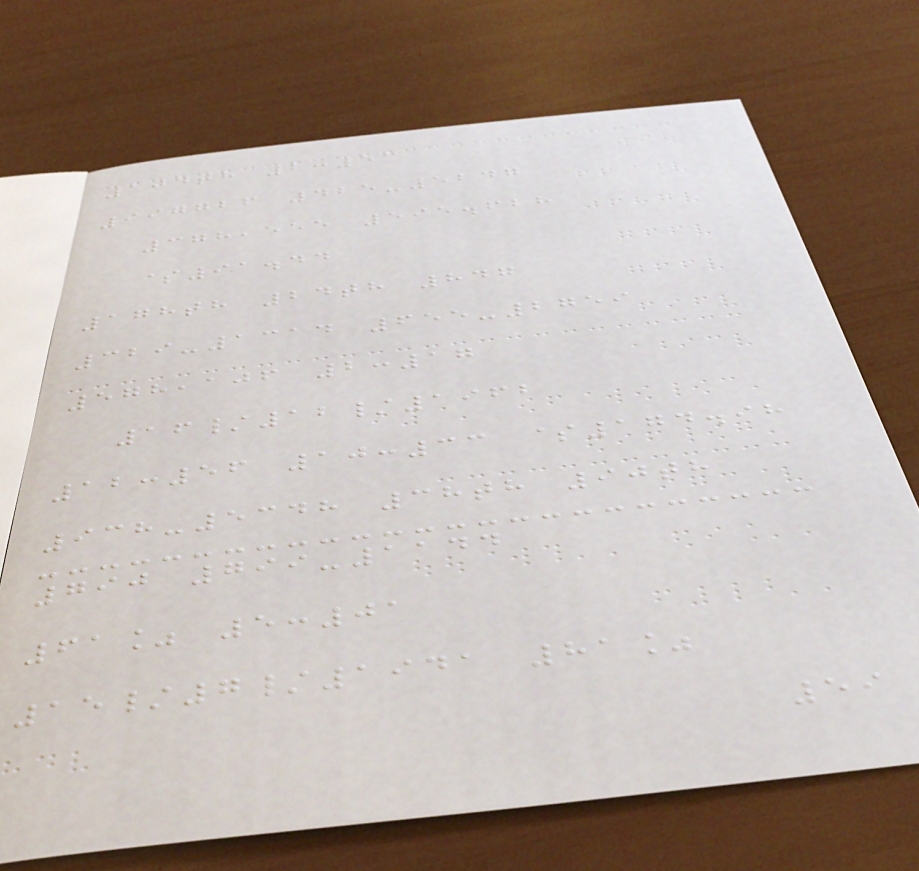104th 2:53
997726 425-5247
378,555 595.628
$91.44
178th 24th 847
329-1314 655-2759
578,106 2:17
16/12/1962
12:56 10:33 $174.98
938-5348 38th 90th
790 799-1144
61% 5:01
15/7/1941 81%
59
